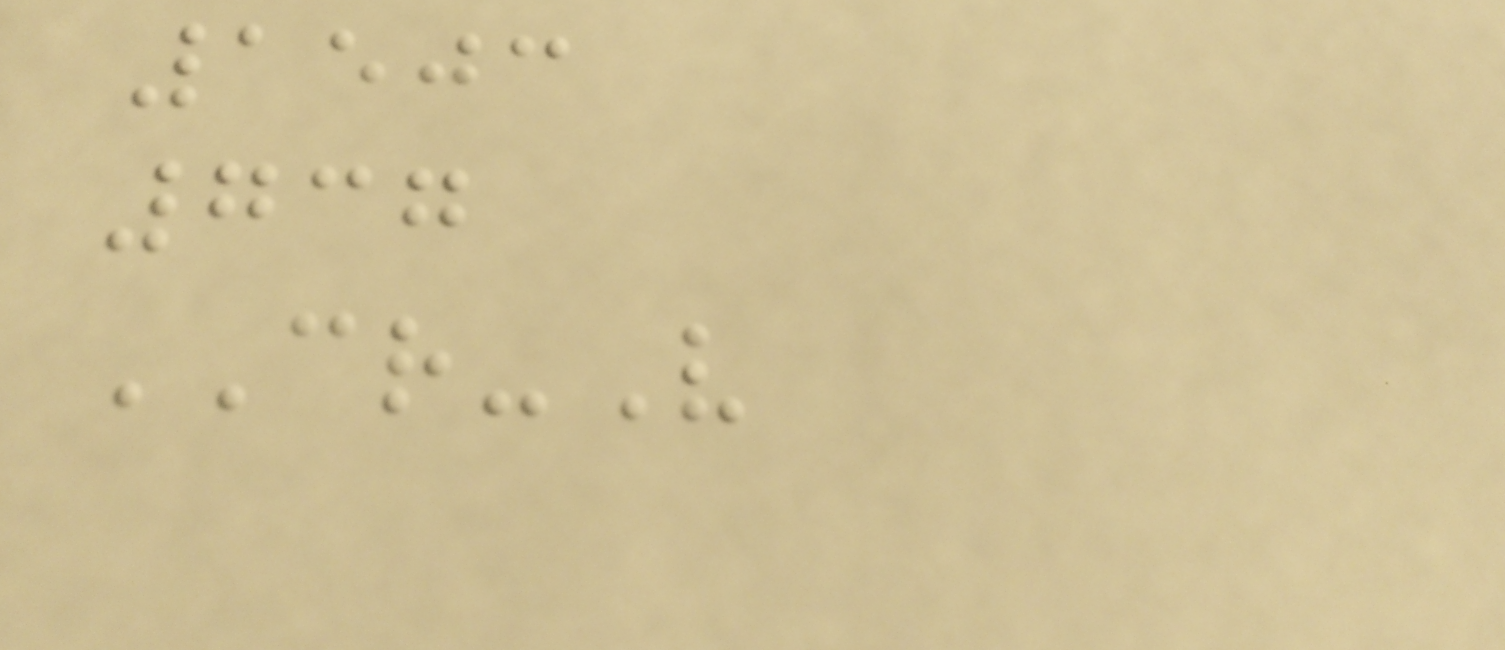1503
737
CR-V
